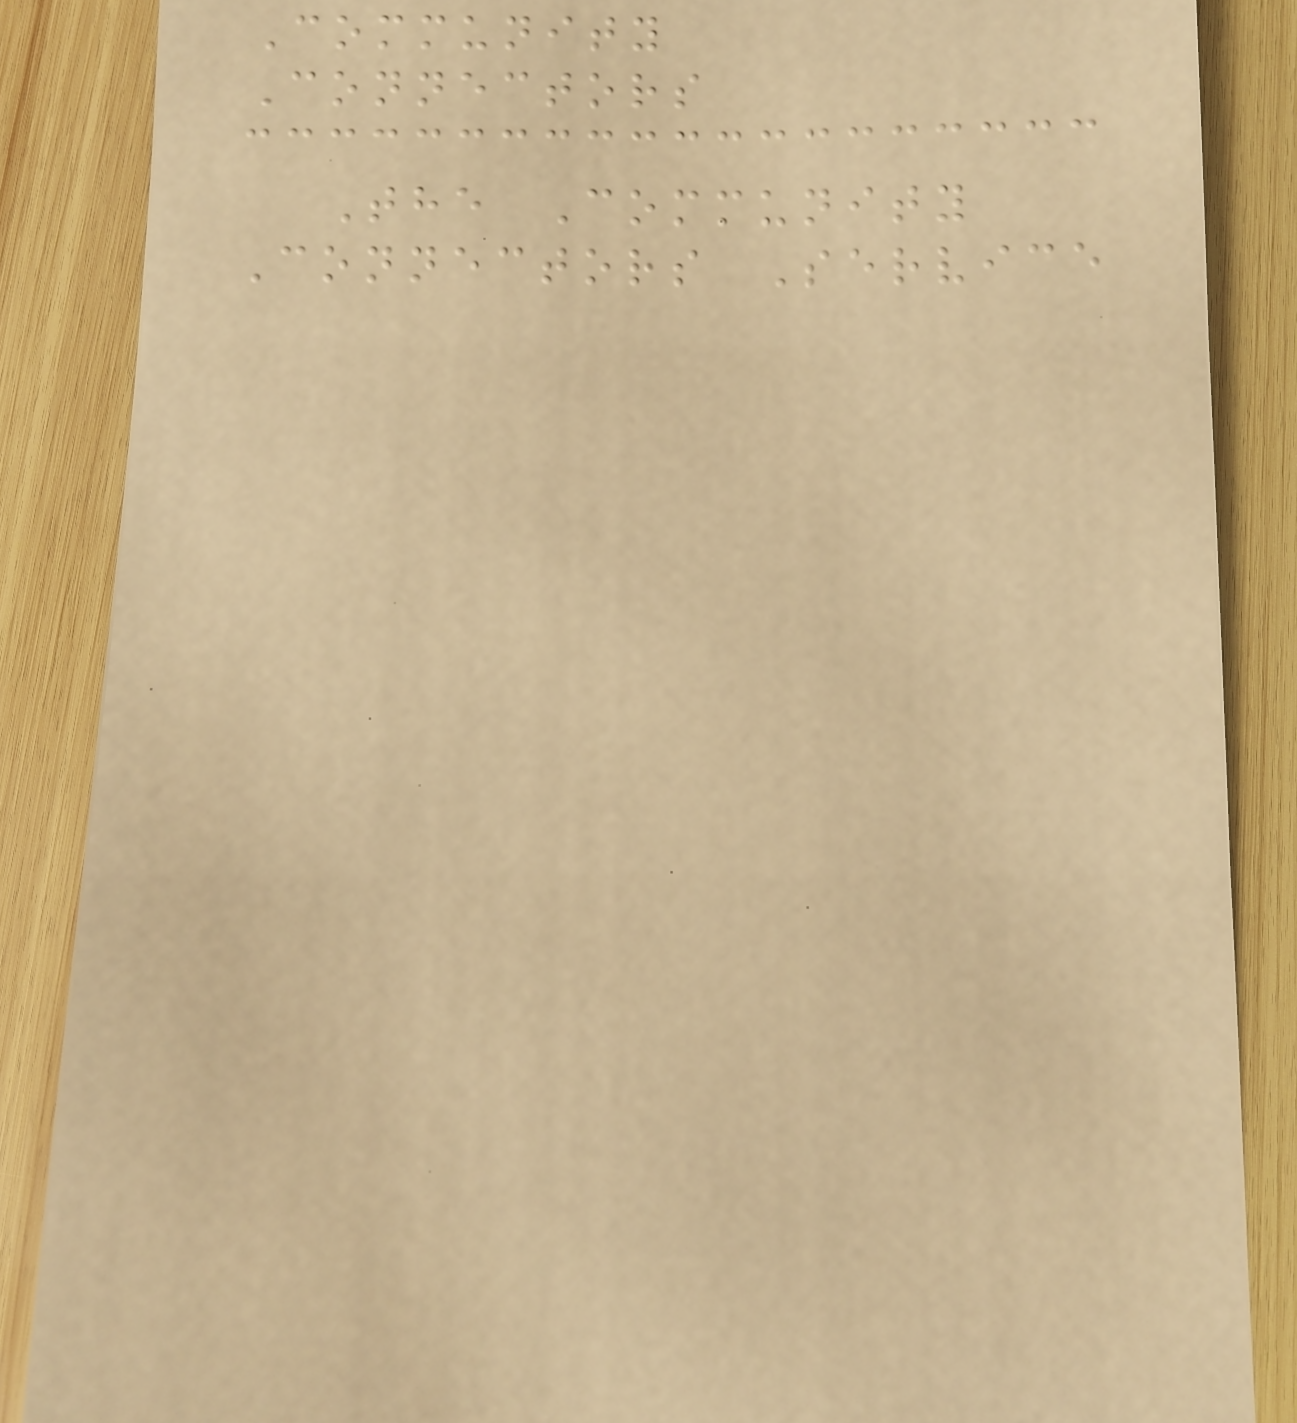Community
Connectors
The Community
Connectors Service
